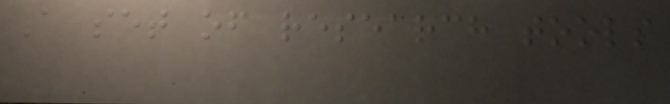A set of research tools
